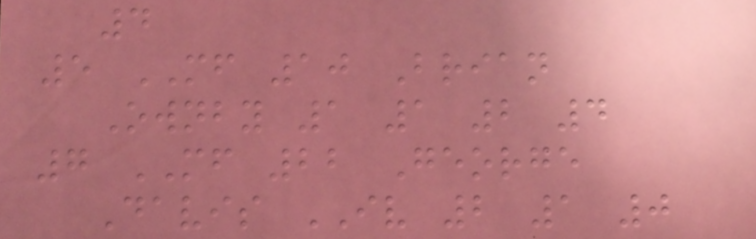4
5 MF 10 Brian
Ownby 1 1 2 4
7 MF 22 George
Davis IV 2 1 0
